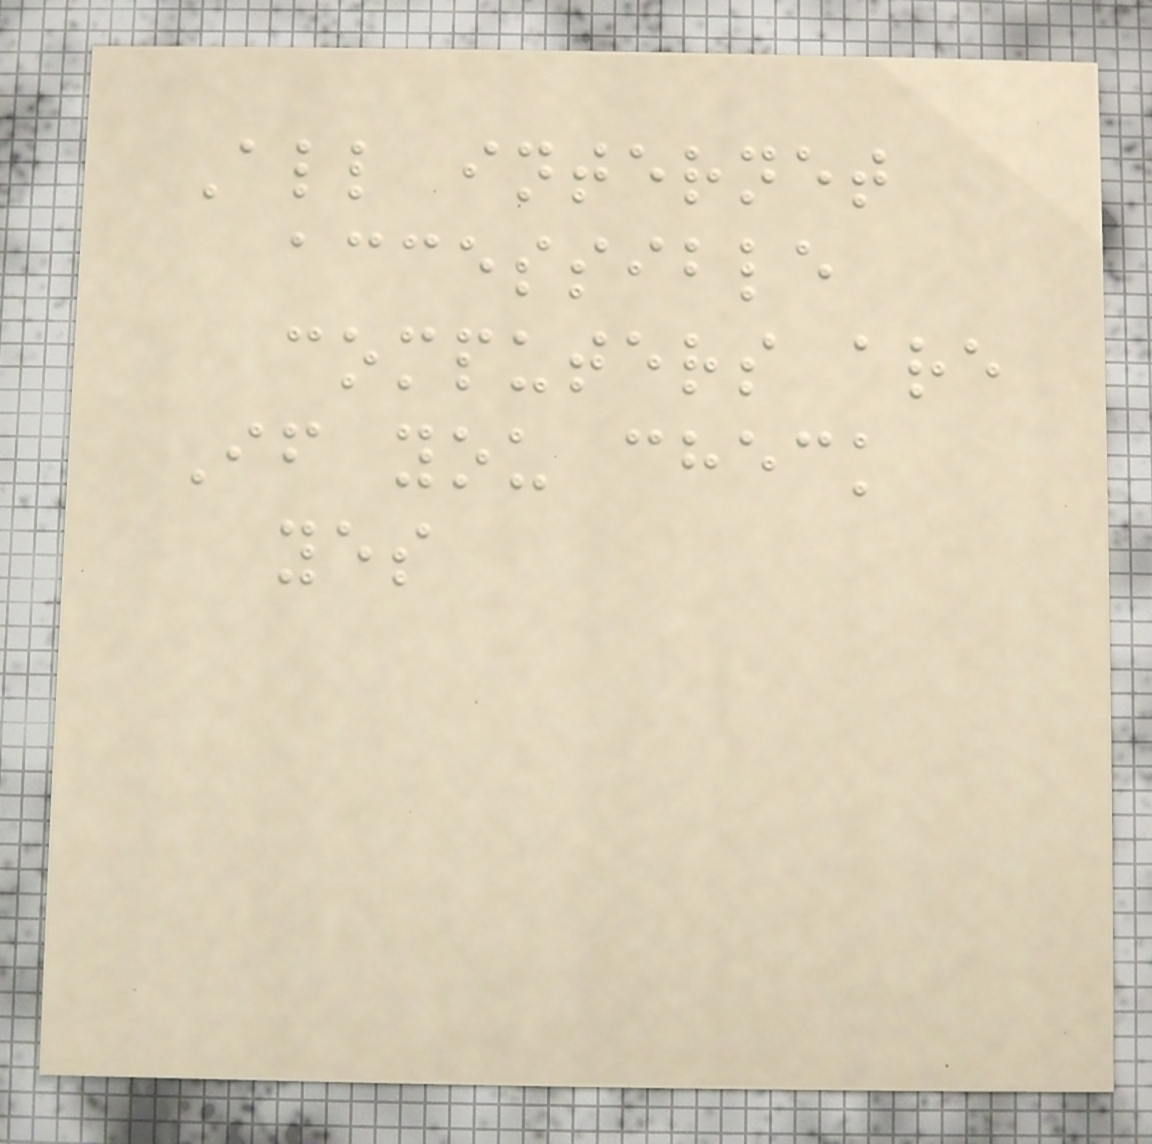All internet
accessible
computers are
If you check
yes
